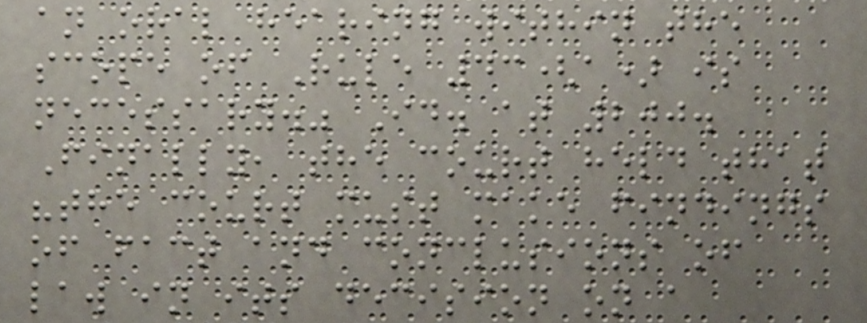an oral hearing within the
scope of Rule 43(a) is
necessary." Id. at 200.
Finally, the court held that
"the court must make findings
of fact and conclusions of
law in its decision on a
